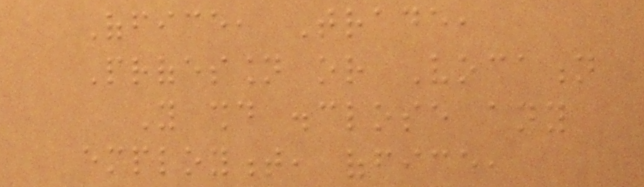Office, Trade,
Profession or Vocation
You should disclose any
employment, office,
